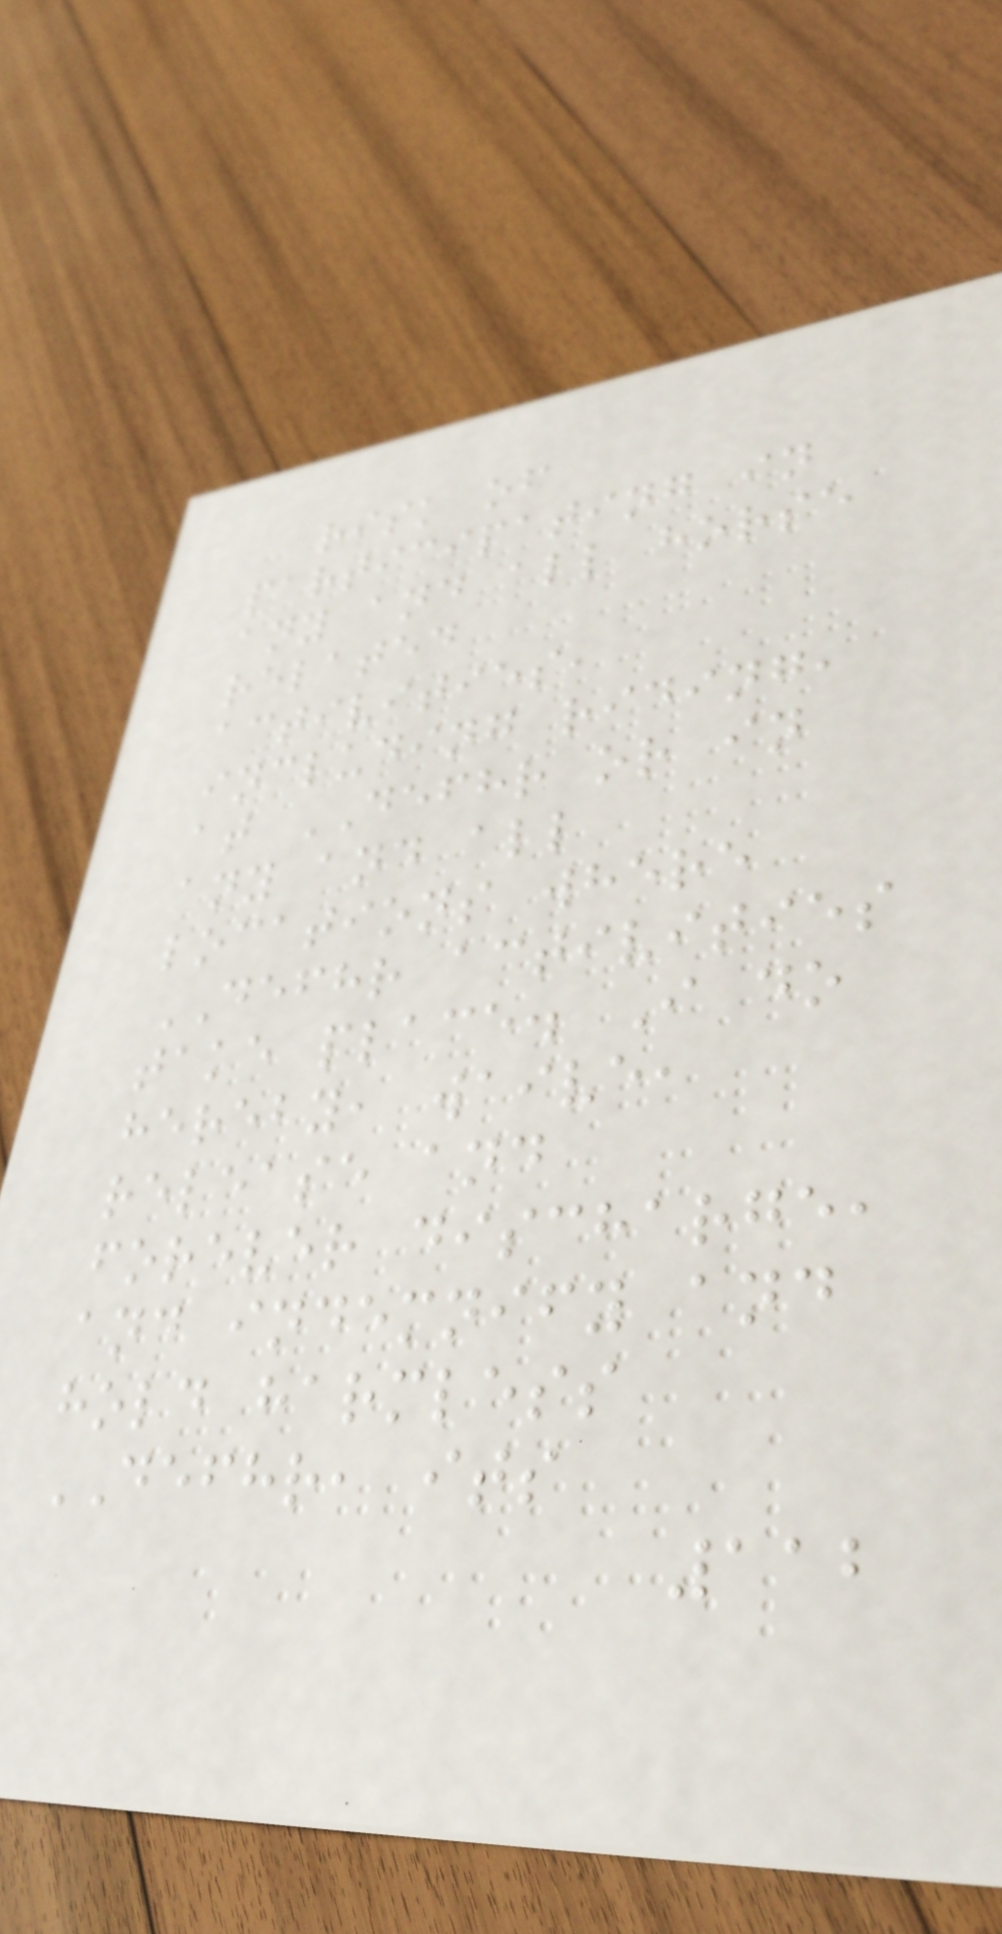risk of
participating in
any and all horse
related
activities,
including riding,
at DEFHR or in
any and all
locations where
DEFHR activities
take place. I do
hereby, waive,
release and
forever discharge,
and indemnify and
hold harmless
DEFHR, its
112
